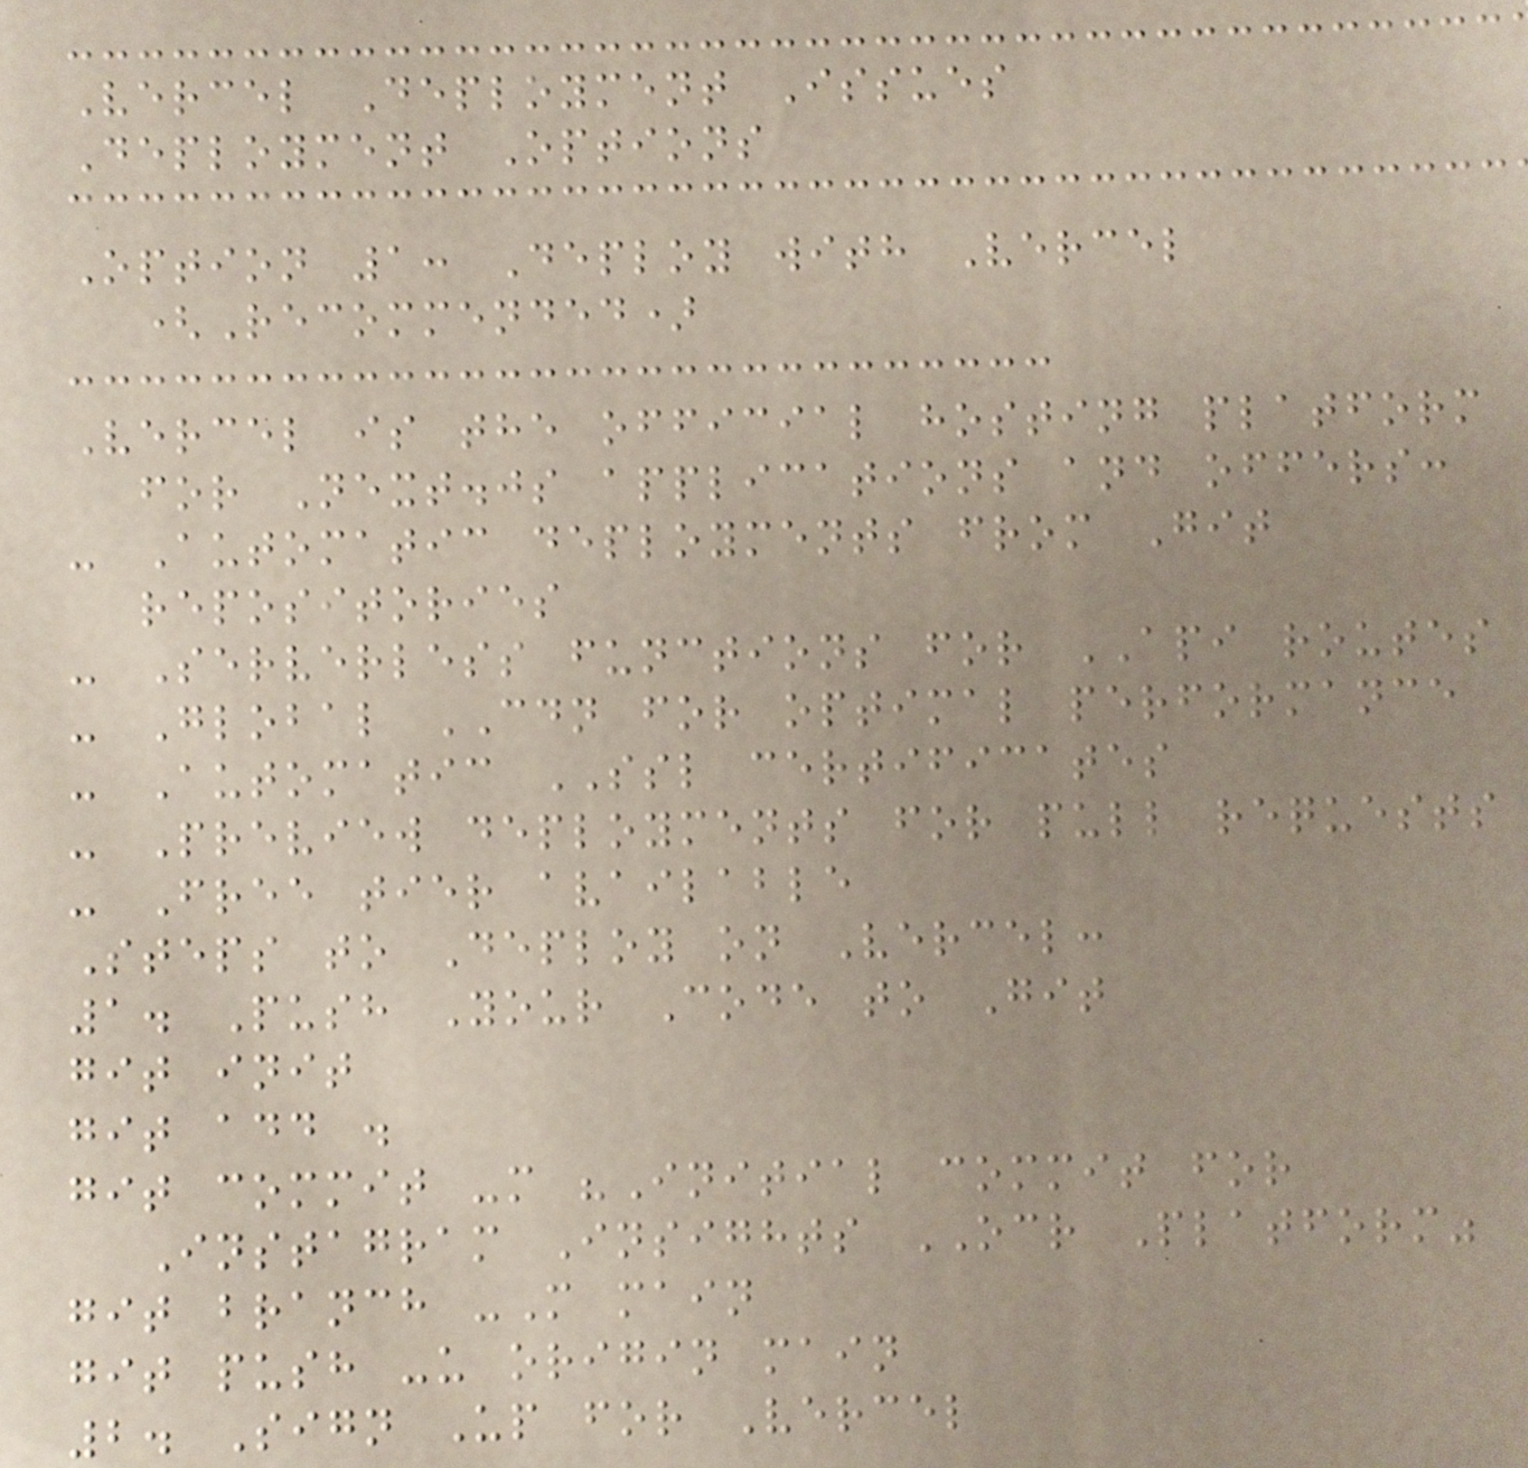Vercel Deployment Issues
Deployment Options
Option 1: Deploy with Vercel
(Recommended)
Vercel is the official hosting platform
for Next.js applications and offers:
- Automatic deployments from Git
repositories
- Serverless functions for API routes
- Global CDN for optimal performance
- Automatic SSL certificates
- Preview deployments for pull requests
- Free tier available
Steps to Deploy on Vercel:
1. Push Your Code to Git
git init
git add .
git commit -m "Initial commit for
Instagram Insights OCR Platform"
git branch -M main
git push -u origin main
2. Sign Up for Vercel
